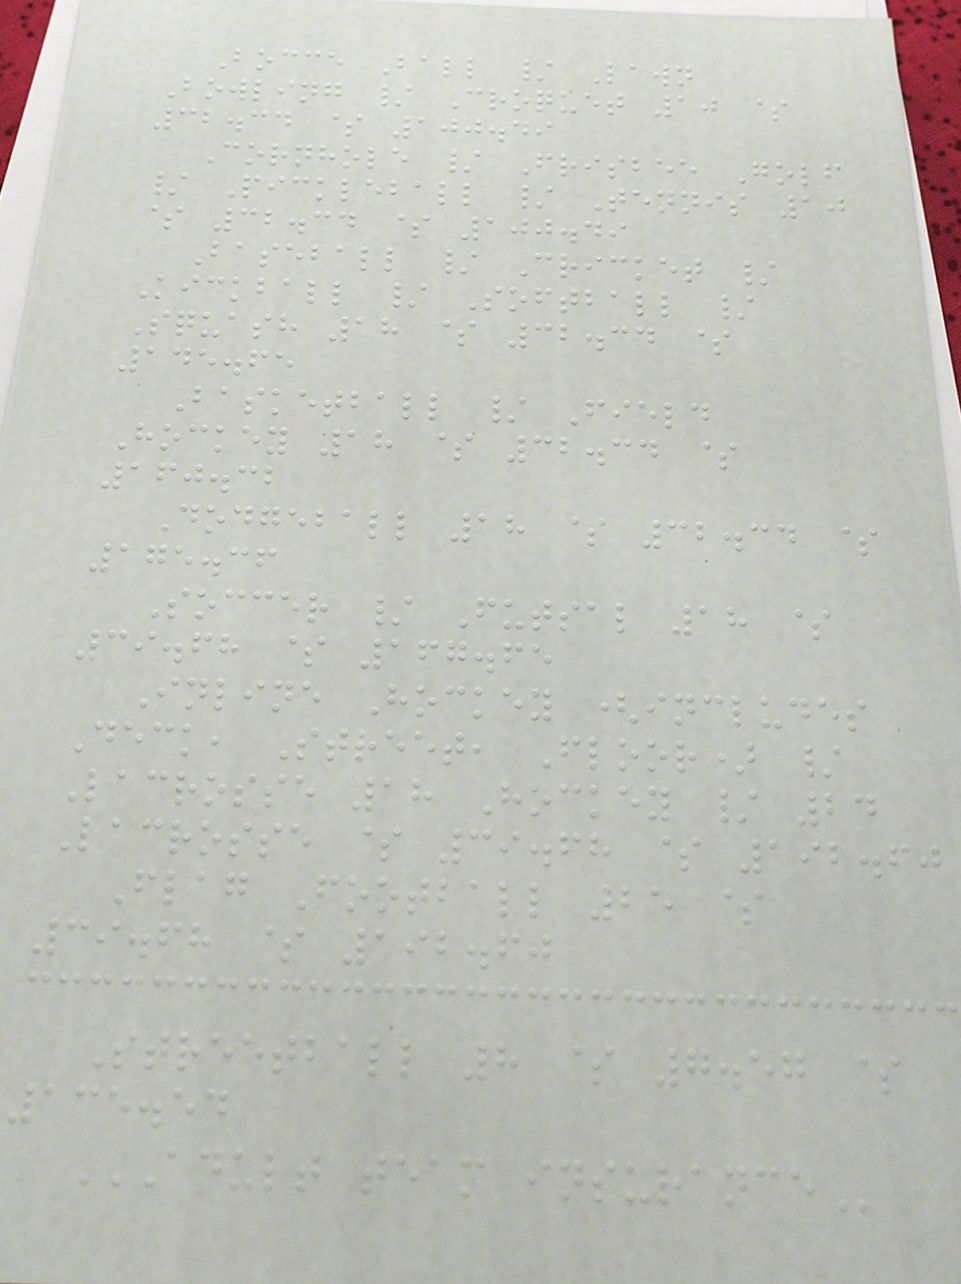Bocce Ball / Lawn
Bowling / Croquet 10 $
32.34 $ 100.49
Cornhole / Frisbee Golf
/ Pickleball / Tennis 10
$ 32.34 $ 100.49
Baseball / Cricket /
Kickball / Softball /
Squash 18 $ 32.34 $
145.65
Basketball / Field
Hockey 18 $ 32.34 $
160.32
Dodgeball 18 $ 32.34 $
175.36
Soccer / Futsal 18 $
39.68 $ 167.65
Inline Hockey (includes
Deck, Street, Floor) /
Lacrosse 18 Hockey / 24
Lacrosse $ 39.68 $ 192.60
Flag Football 25 $
39.68 $ 192.60
Streetball 8 $ 7.57 $
135.54
ADULT TEAM INSURANCE
